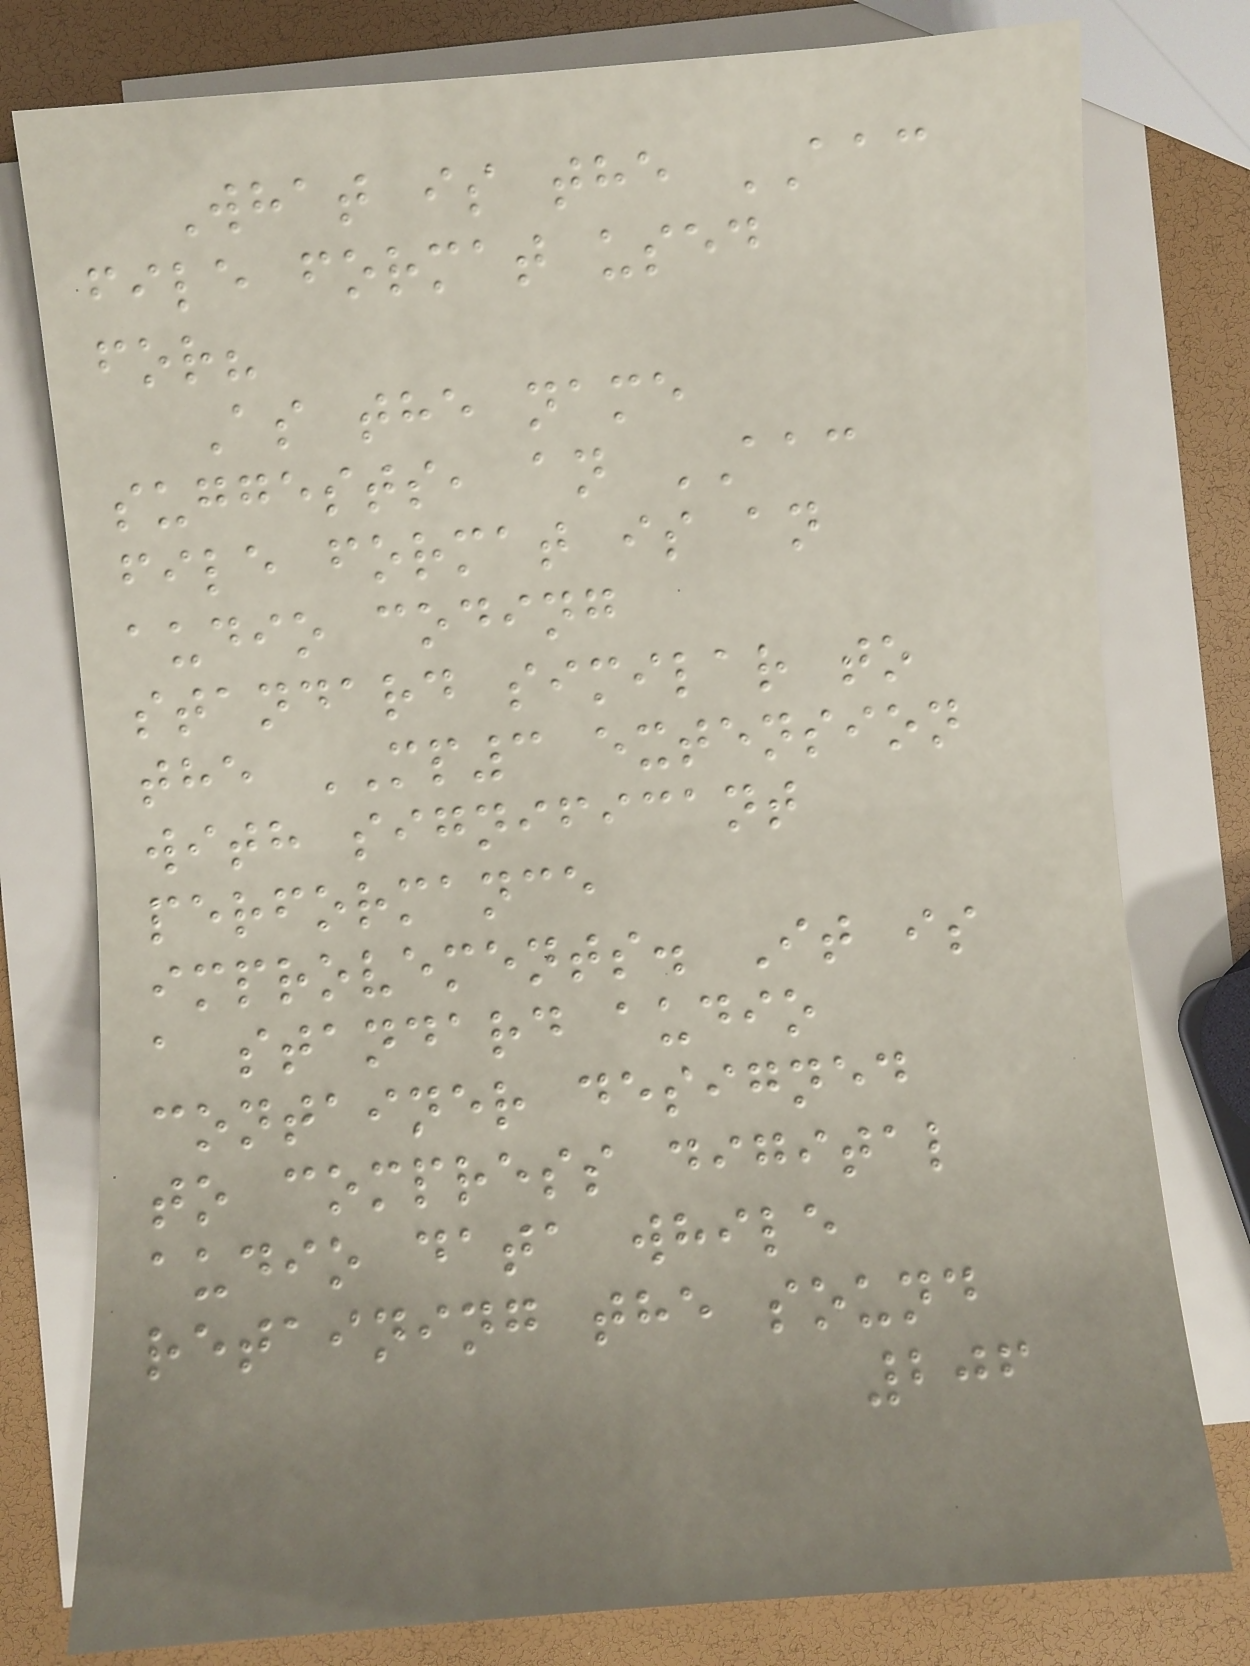What is the AAC
file format used
for?
As the name
suggests, an AAC
file format is an
audio coding
standard similar to
the MP3 extension
with significant
performance
improvements. It is
a standard audio
container designed
to compress digital
audio data while
retaining the sound
206
